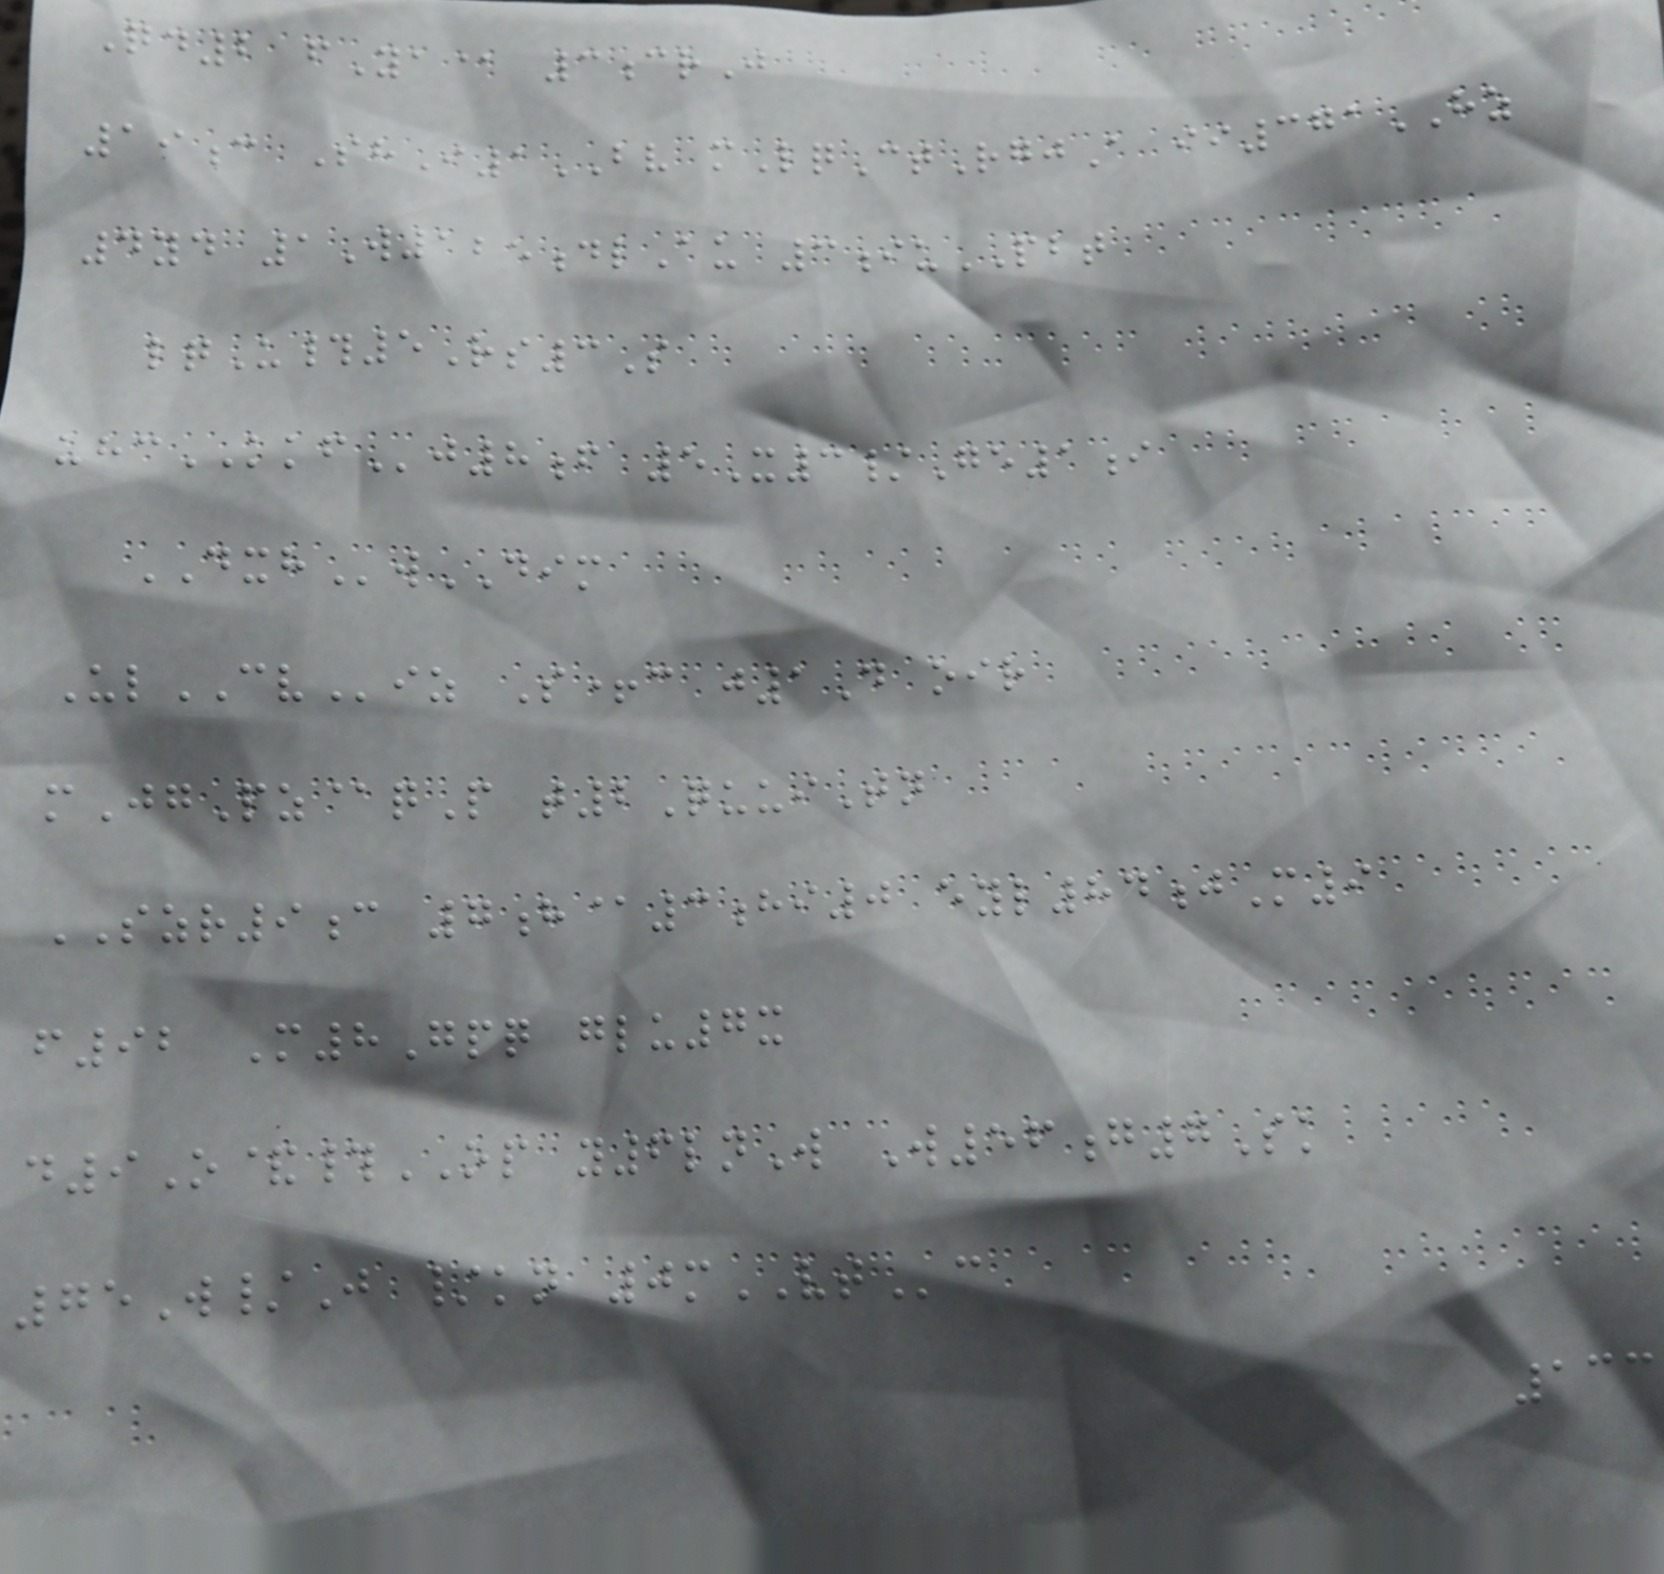Qd2 fYa@ 3crJ
19c ShI1BV mLqCtRgjA ii371HZ
4yd 1W125dlAu 3iuPBT
lqU#5Rs3S
uhcKKFj8f 5X3/Ge1i
DXHwDIM
UlCViz S+c j1D oir
mJgPz@qP t2QuuiTn
SZR9c 7h@3hi0 eyl84jM9
f92 M8Gpq glu7x
d9O&#OP y6lnW W56g7Sk
75W/J /kn 0mVTc
133
